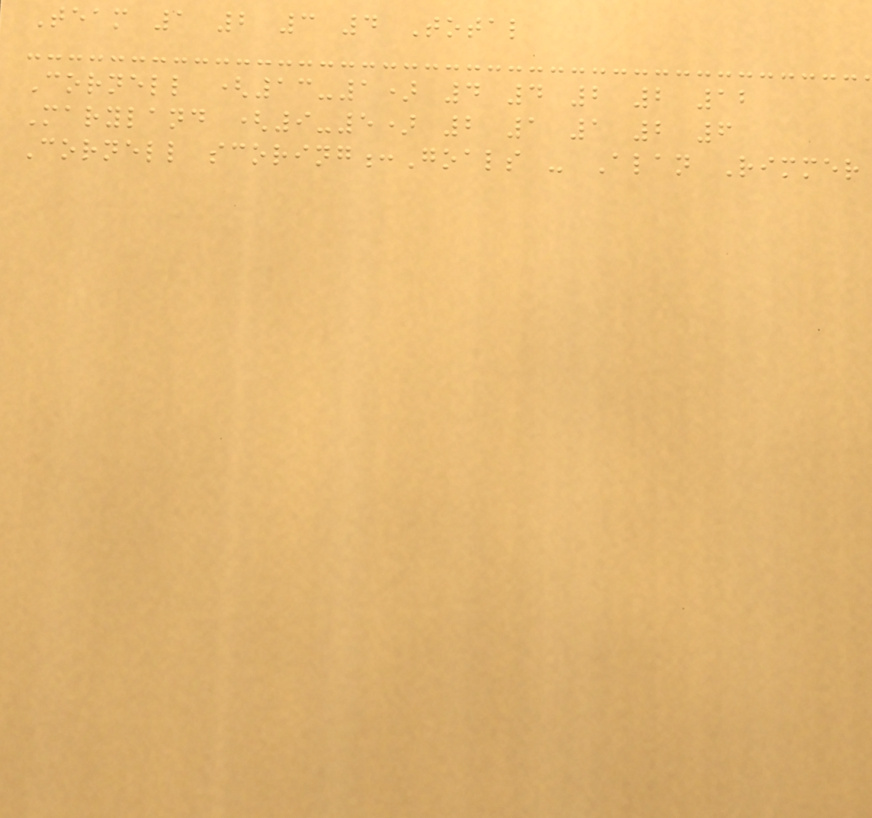Team 1 2 3 4 Total
Cornell (13-1) 4 4 2 2 12
Maryland (9-5) 2 1 1 2 6
Cornell scoring:Goals - Alan Rimmer
